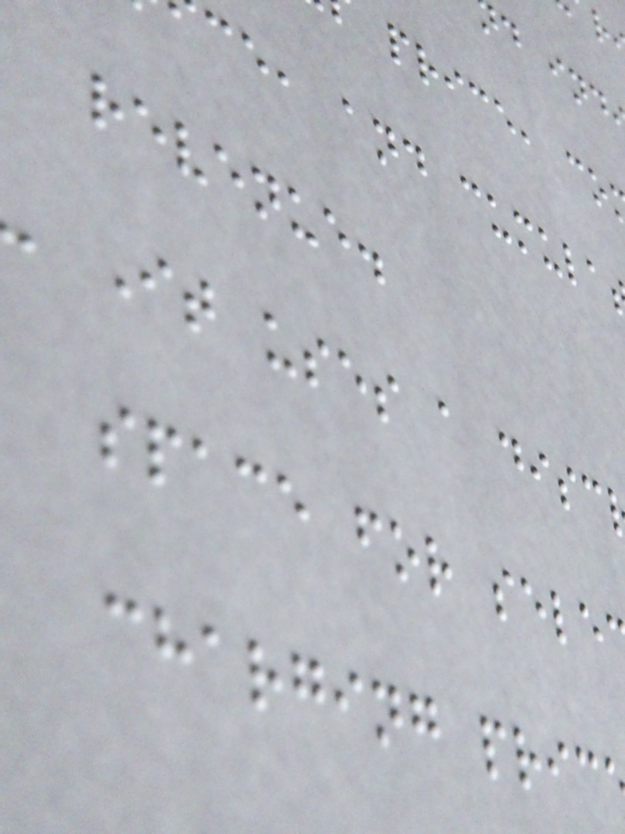price, co
ce, and cumula
revenue.
It uses a disc
space for sele
charging pric
